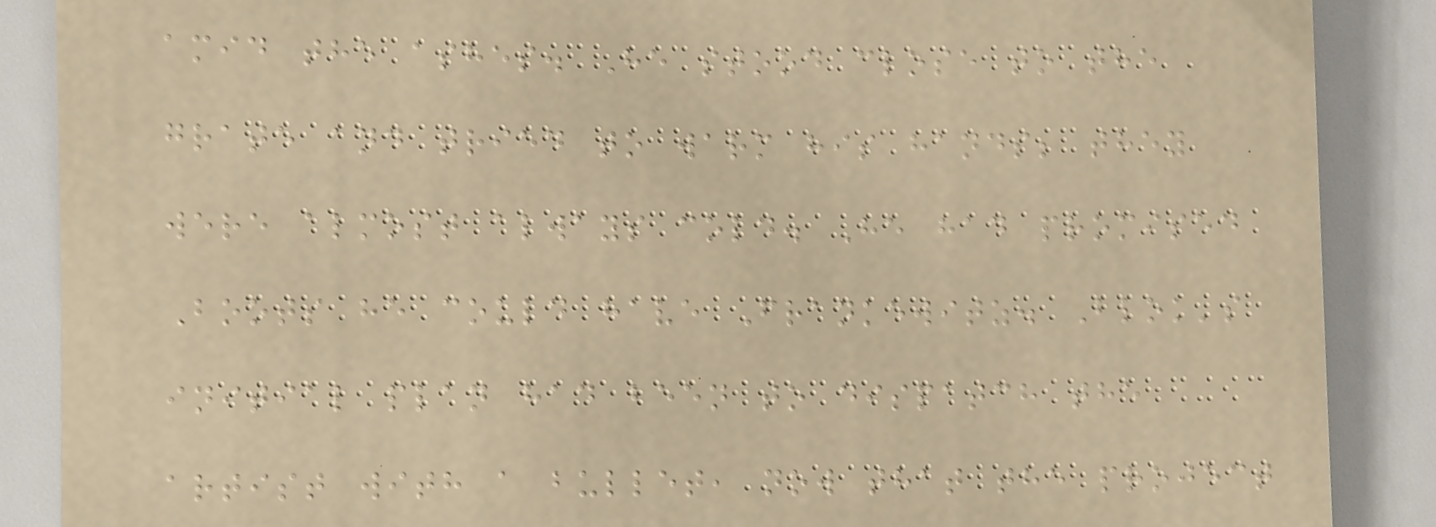amid the ashes. He stood close to the
grate and tried to warm his hands; they
were almost always cold. He had promised
Boots he could have Frankewitz. Blok's
initial plan had been to dispatch the
artist with a bullet, now that the project
